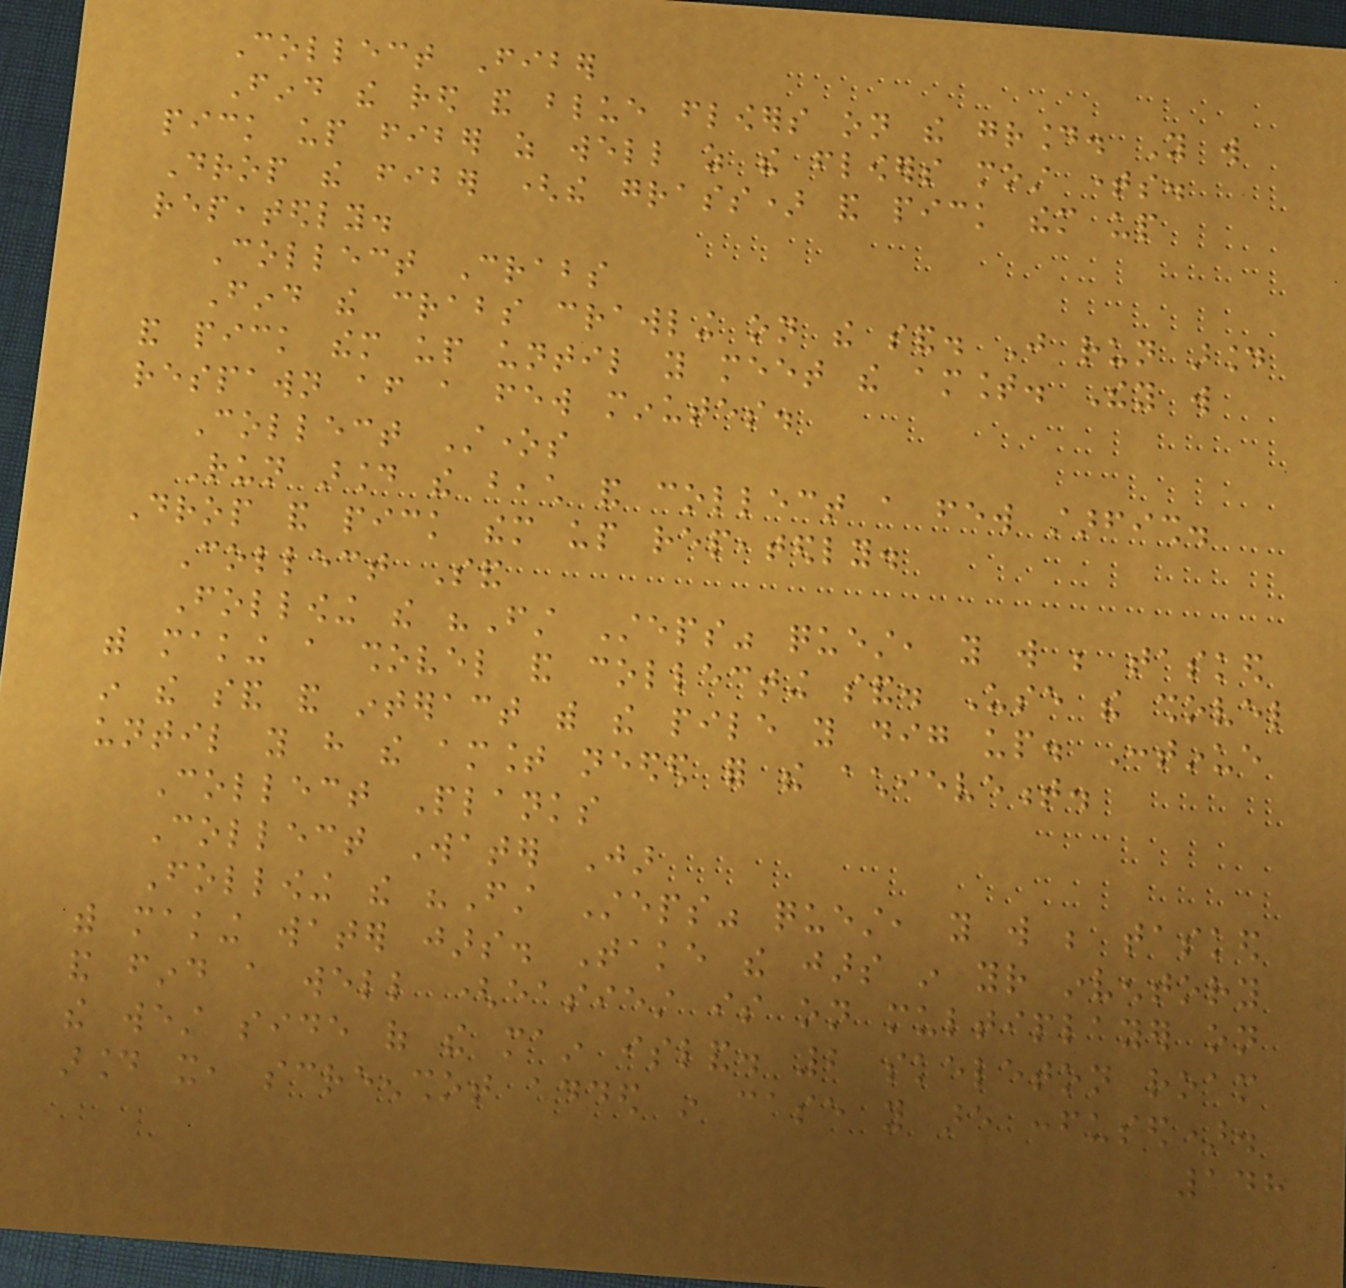Collect Fiber
Find the red and blue flowers on the ground. You will
pick up fiber as well as the flowers most times.
Drop the fiber (the grass) and pick them up
repeatedly.
Collect Crabs
Find the crabs crawling on the sand. Just run around
and pick them up until you meet the amount. They will
respawn after a few minutes.
Collect Stones
Run around the beach and collect a few starfish.
Drop and pick them up repeatedly.
Collect Sand
Following the "First Steps" quest, you will be tasked
with making a shovel and collecting sand. Use the shovel
in the sand and interact with the pile you dig up. Continue
until you have the amount needed for the achievement.
Collect Planks
Collect Water Jar
Following the "First Steps" quest, you will be tasked
with making water jars. Take the jars in your inventory
and find a well (easiest is on multiplayer on
the west side of the main island. 2 skeleton roam
around it, screenshot added in case you are confused).
148
